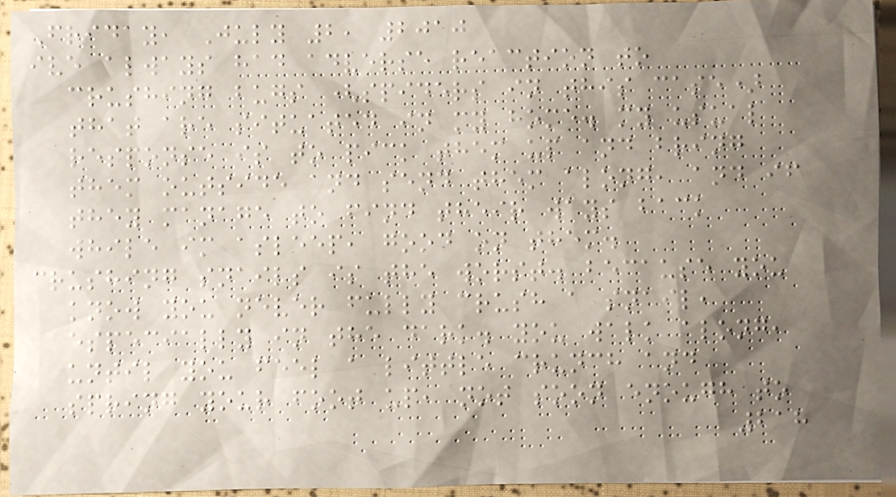Friday, July 2, 2010
ive always had adverse reaction to
crushing bugs (spiders in this case)
that are situated in my home. my usual
response is to pick them up and bring
them outside and send them along, and if
they manage to find their ways back
while im asleep, good on them.
crushing snails is the worst. because you
know you never fully crush a snail,
especially in the dark. you walk along,
until you feel a little crunch and
spring your foot up, not soon enough to
218
